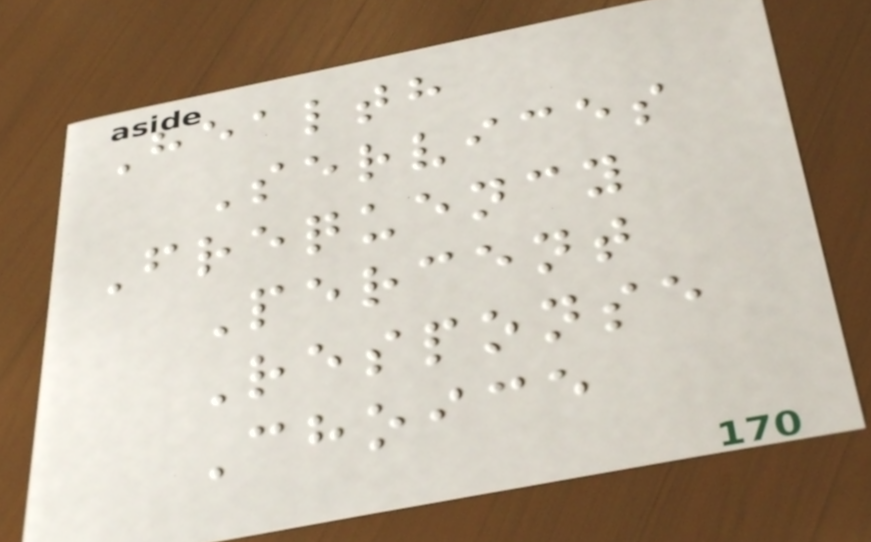Health
Services
Frequency
Percent
Response
Choice
